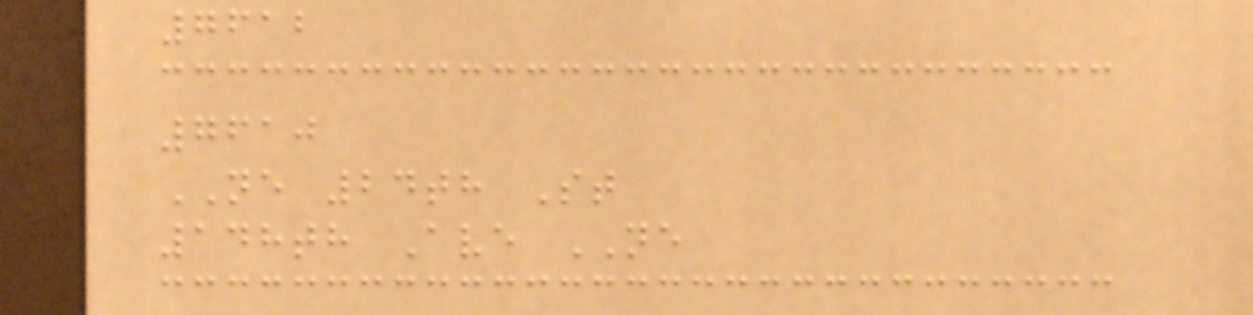7612
7610
NE 24th St
148th Ave NE
